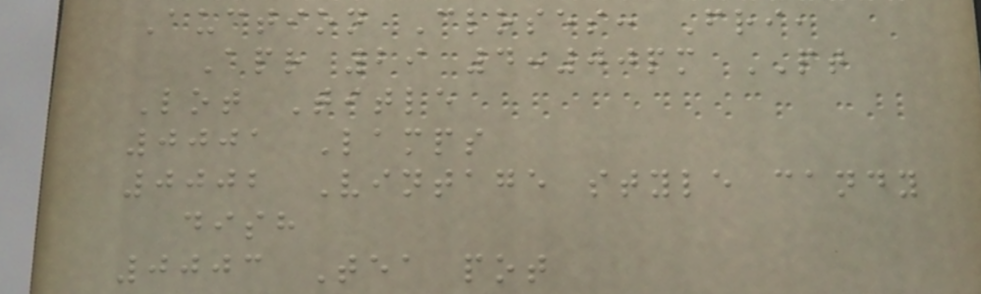Auction Closes: Fri,
Apr 29 4:00pm PT
Lot Title
0001 Lamps
0002 Vintage style candy
dish
0003 Tea pot
